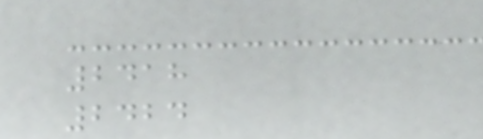2418
2424
